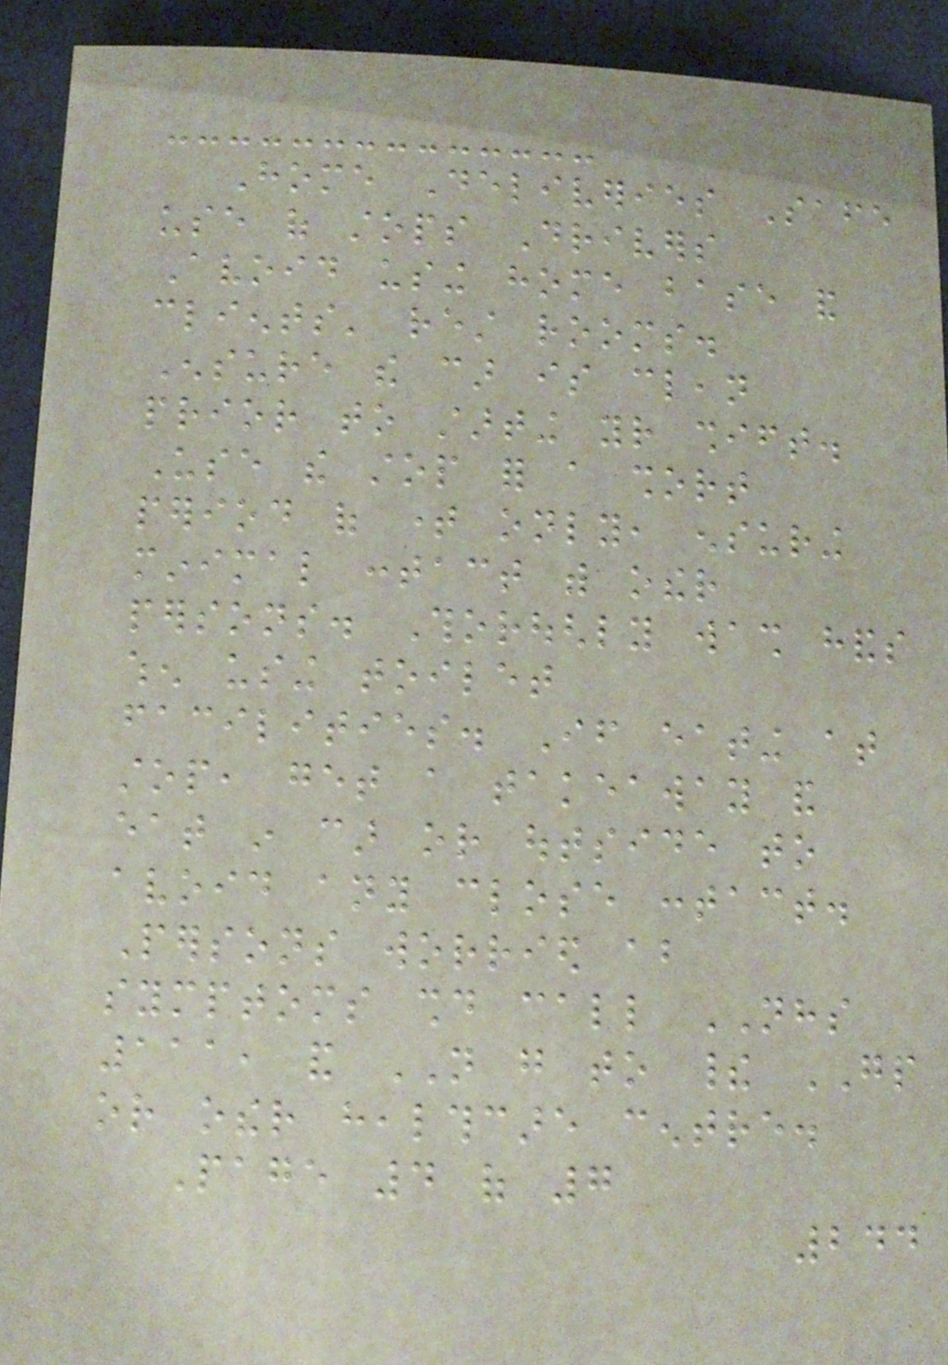Home Deliveries Safe
use of stops Drivers
Avoid using home base and
clients' rest rooms.
Ensure the car is clean
prior to starting your shift.
Use the stop for a short
period of time only, ensuring
minimal contact with other
persons. Thoroughly wash hands
when using toilet
facilities. If eating at
stop, get a takeaway and
eat in car or outside to
avoid any close contact.
Persons worried about
symptoms should call NHS
111, and NOT go to their GP
or other healthcare centre.
Page 4 of 7
244
